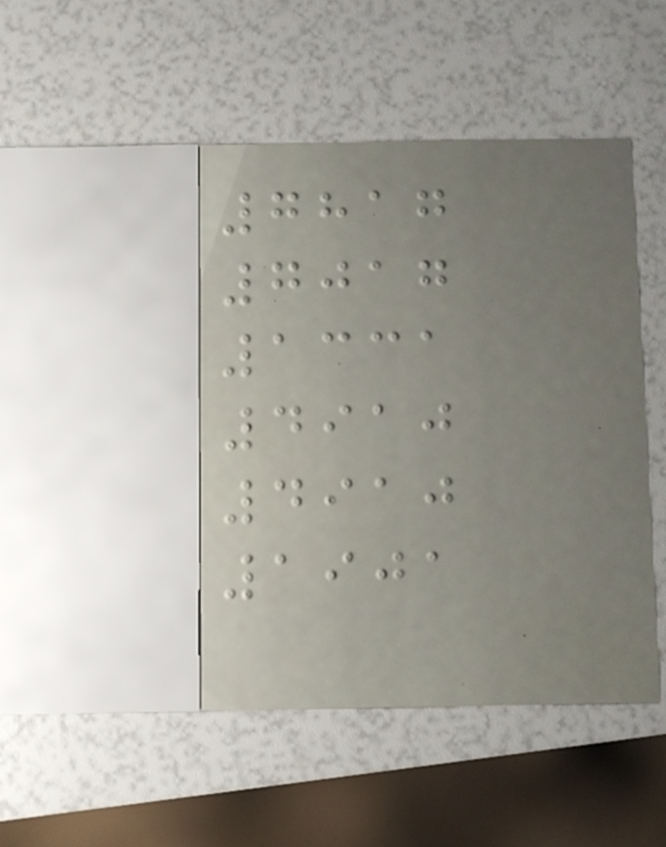7817
7017
1331
4910
4910
1901
